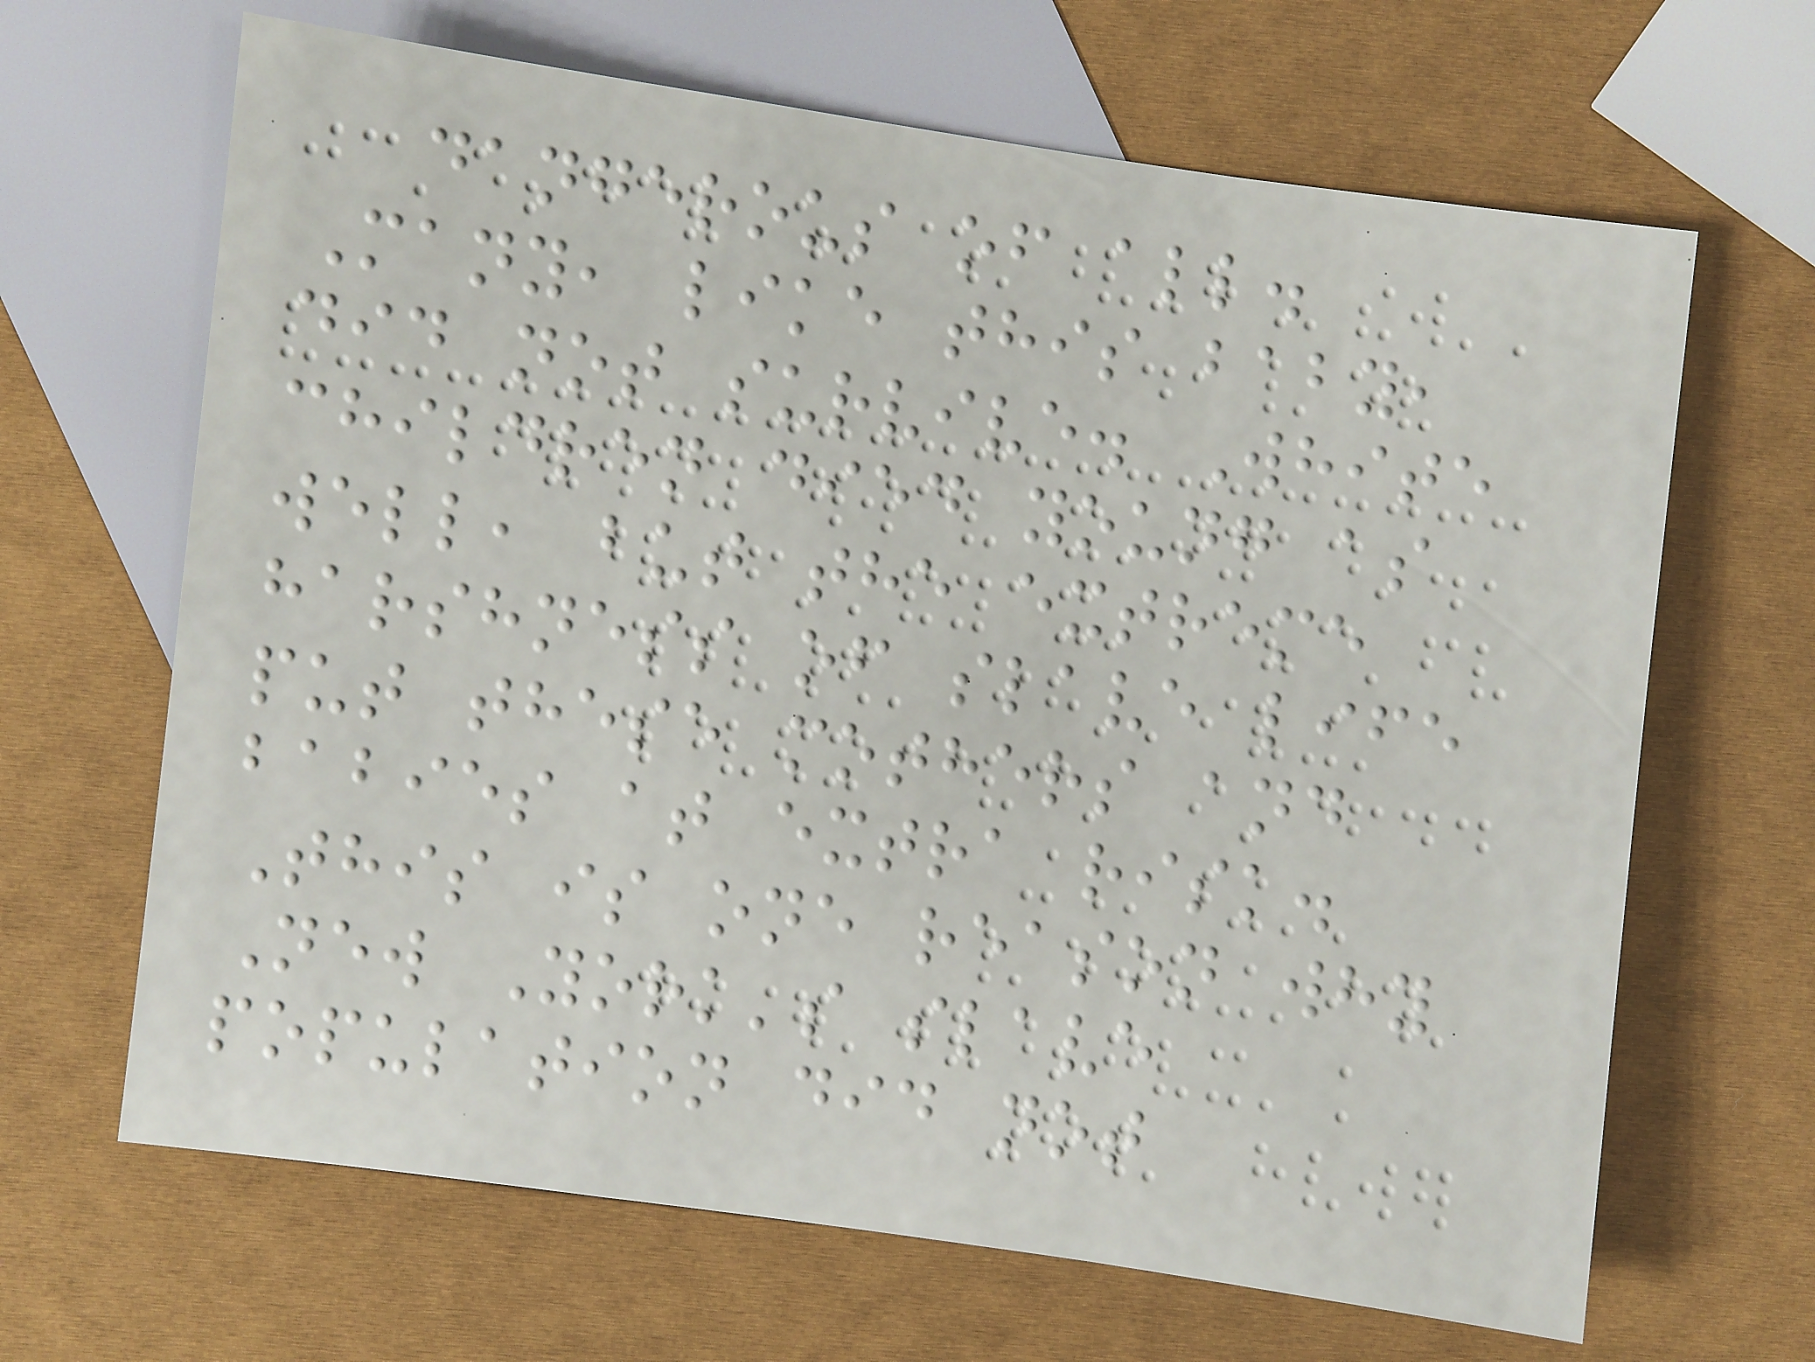dangerous of all.
Many, like this baby,
did not survive. White
children died young as
well, but the extreme
harshness of slave life
put these mothers and
babies at extra risk.
This is one reason why
New York's slave
population did not
